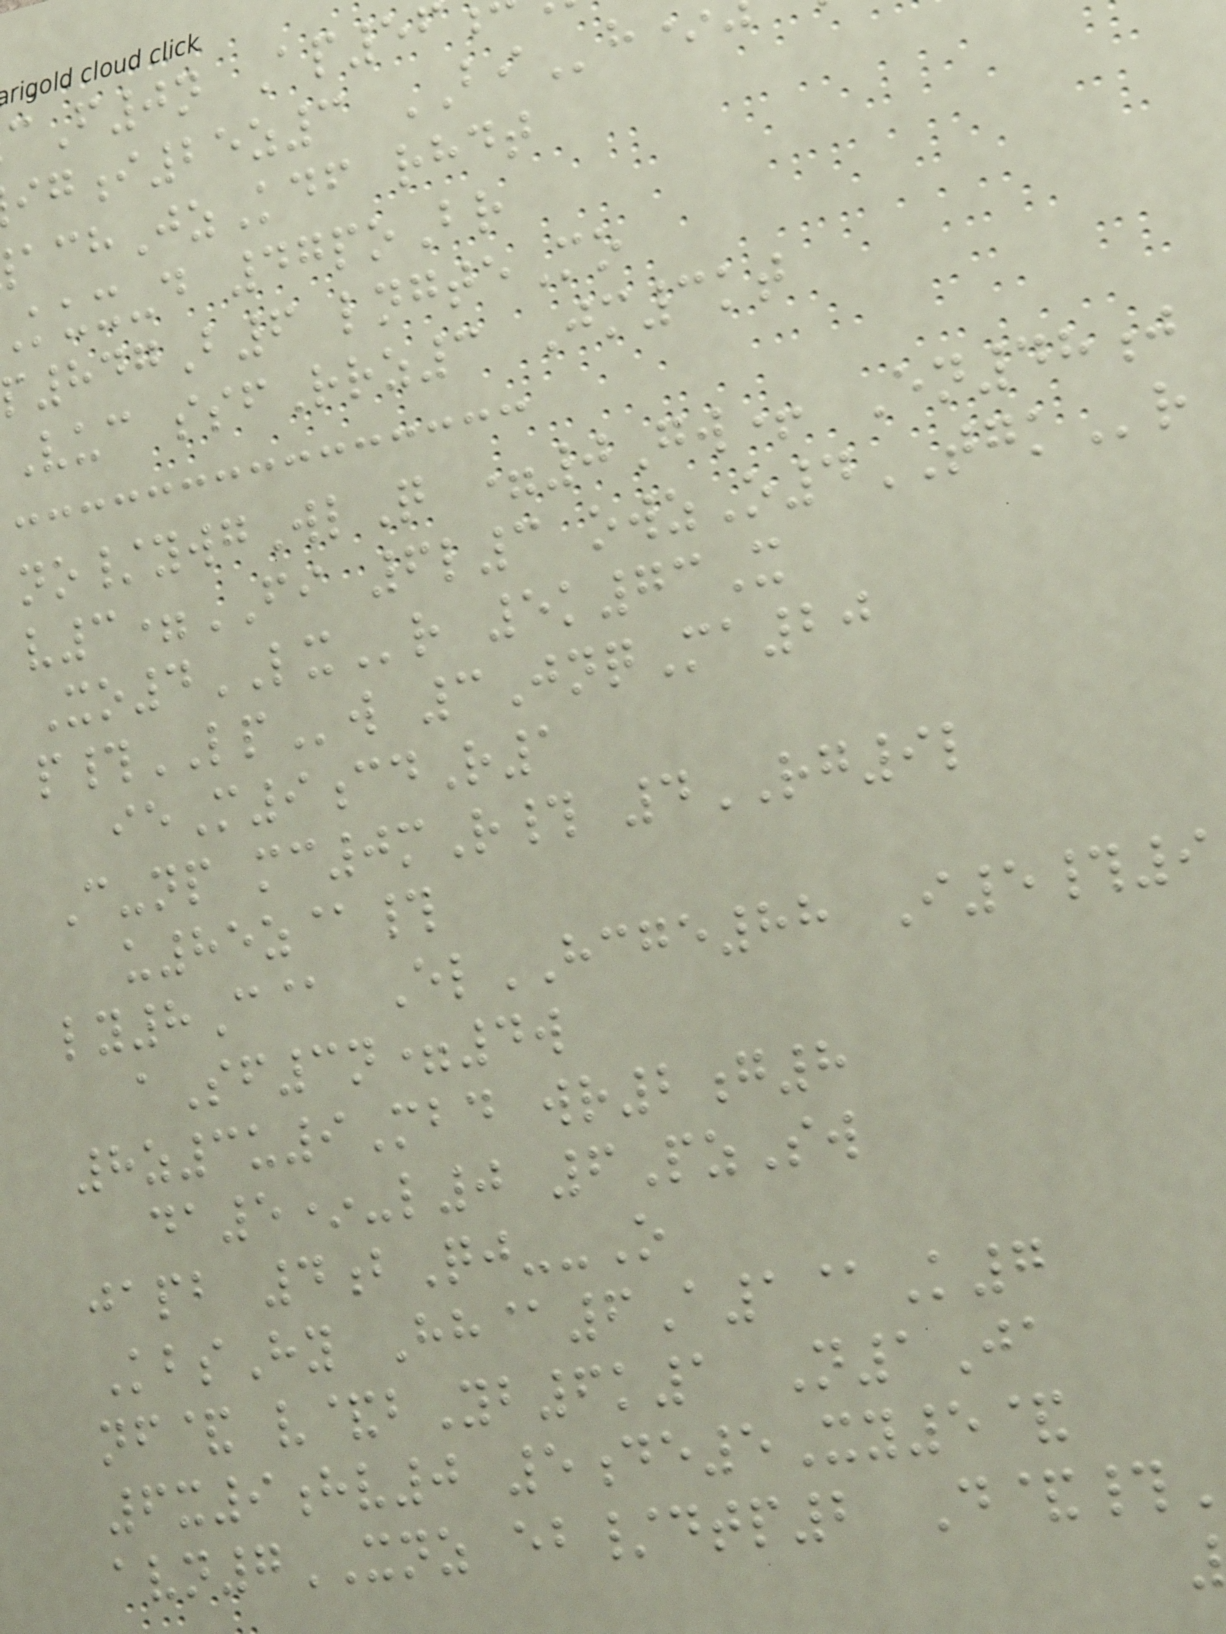cF0n Ap56
i25z3 BIh
JzKdf rhdt
kux-d 47poBr
p847B6 lngteMo
Vuc ssfRrz3 Jm3kt
no/ywgWlQ =0Gw+ En48j
v3=FI 6l3 owzO4TGKr
Xo4LXr 5k73X
p#LPw 3JnqMa20
ieM9cdR1
C-np mc0mR# 4RG9l
u85z@#
ly8C@ ElHCGE88 I5#9
aSf3n=4w
8z3u9Mbd wr2g8
da5*-l0 6PzSw
japb 4bQj--O
KbsHy Hh@6A1@K7
nf& v&bYb6k1 N1Ja
6x9hv0 5de5Xy5&
avn7XNZ eb/dtp2 D&#
